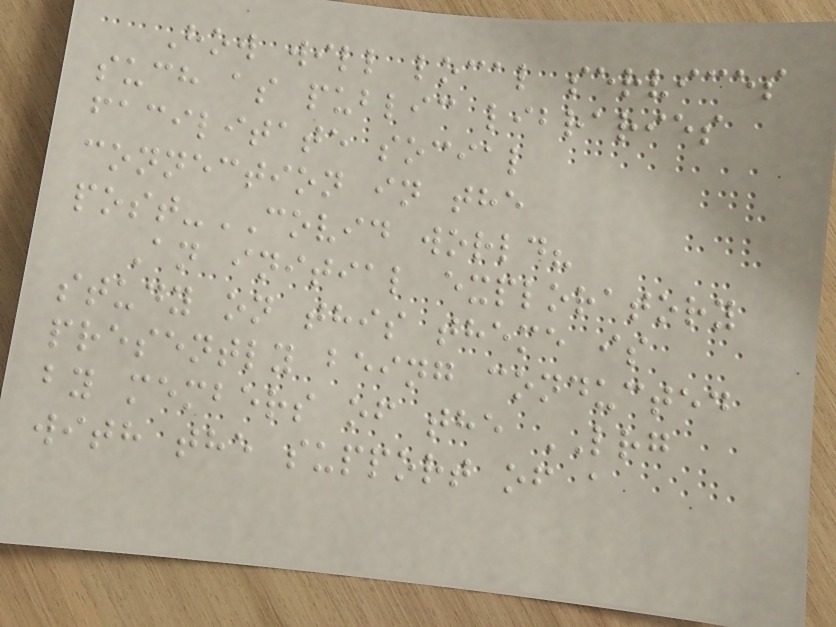How will local services
such as public libraries
facilitate social
connection in the
post-COVID world?
An initial exploratory
study on this theme is
presently being conducted
by members of the LRG
with the support of a
